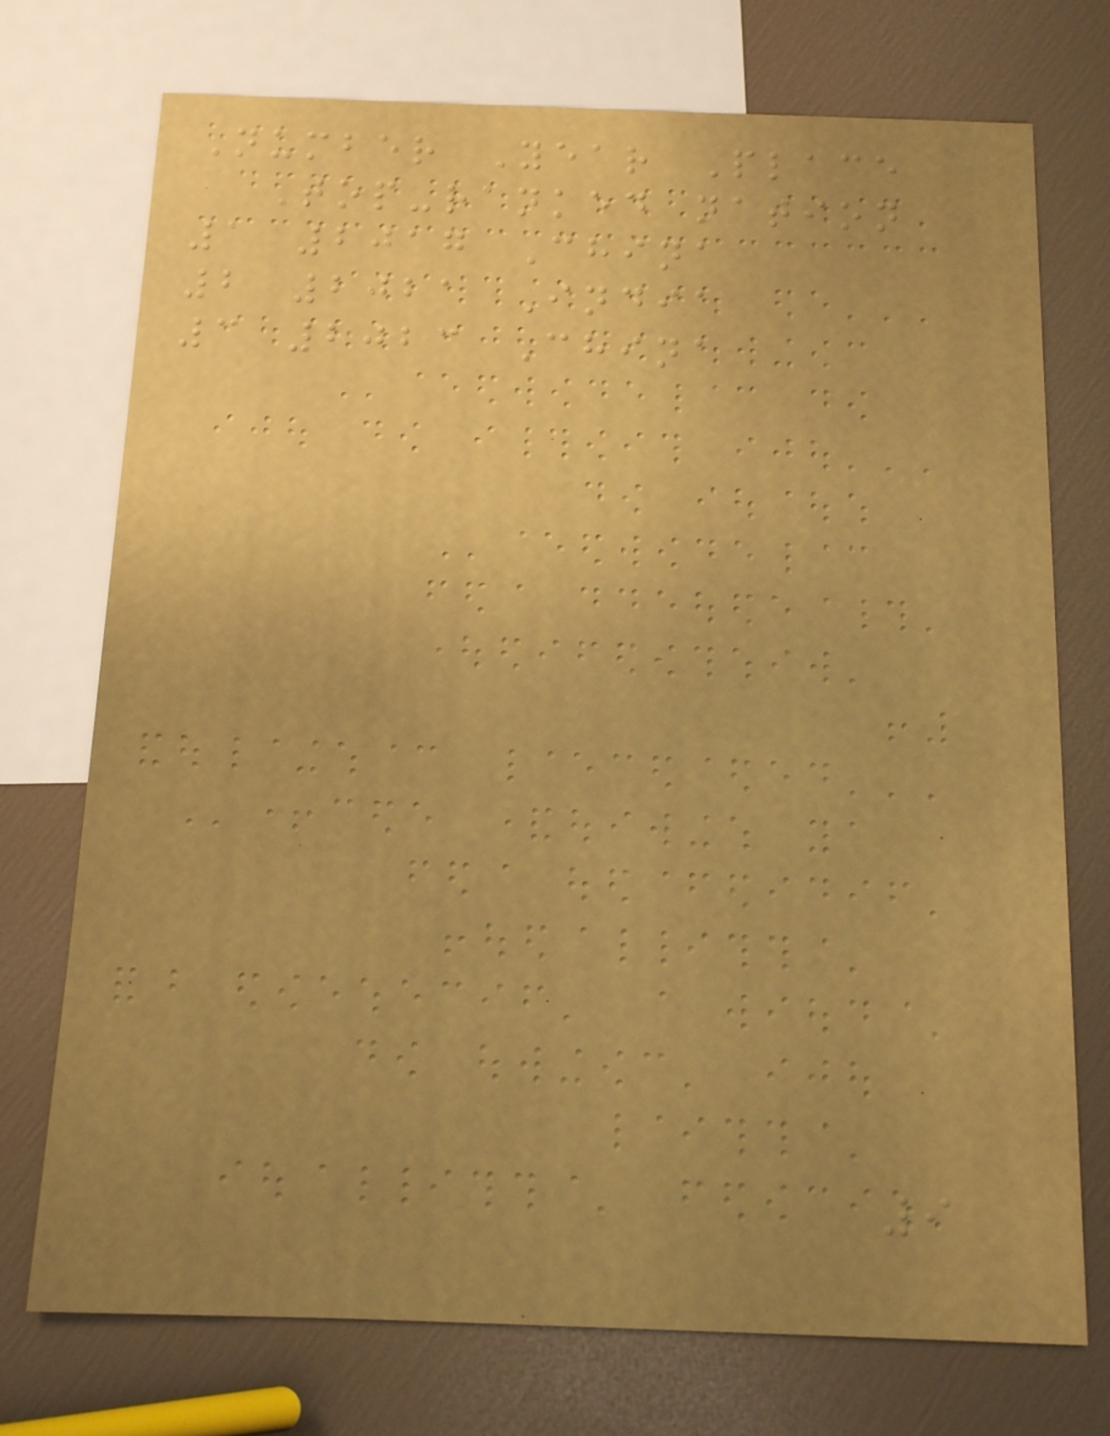Number Year Place
Top-ranked nation
1 2017 China
2 2021 India
3 2023 China
9
